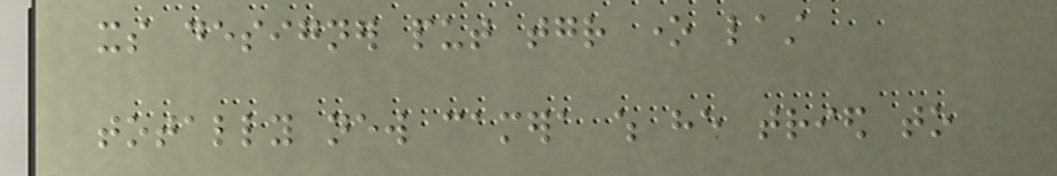its designer put together one last
totally new camera which he tried to
